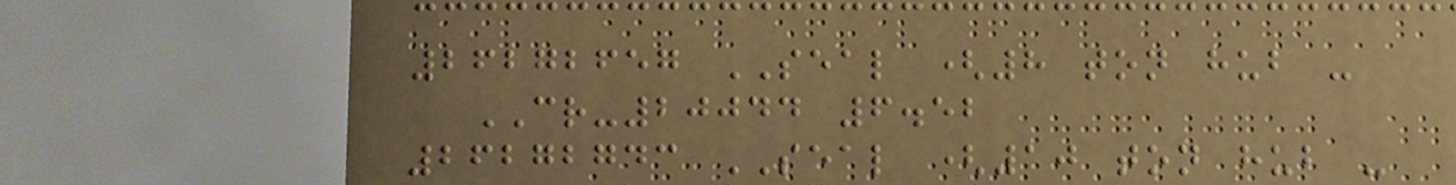26272657 SEAL (8 ton hub -
CR-20044 6.52
26272743 SEAL (10 ton hub -
